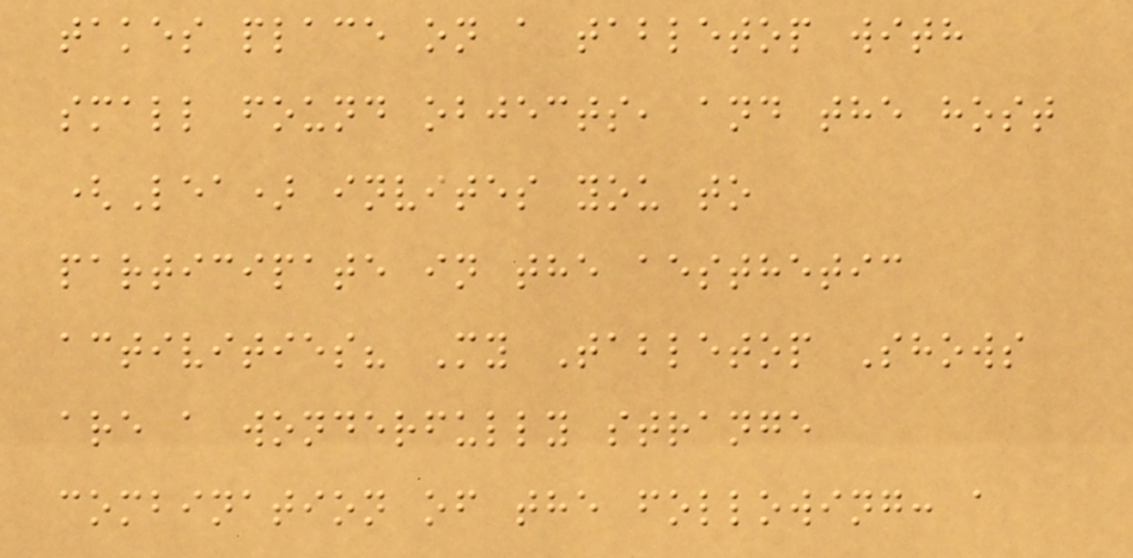takes place on a tabletop with
small found objects, and the host
(Lea) invites you to
participate in the aesthetic
activities? My Tabletop Shows
are a wonderfully strange
combination of the following: a
